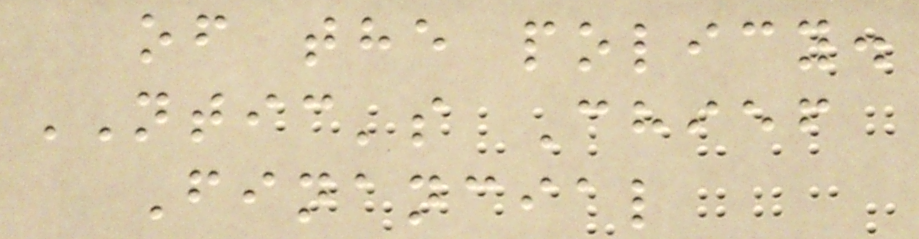of the policy.
NTIC's Chief
Financial
